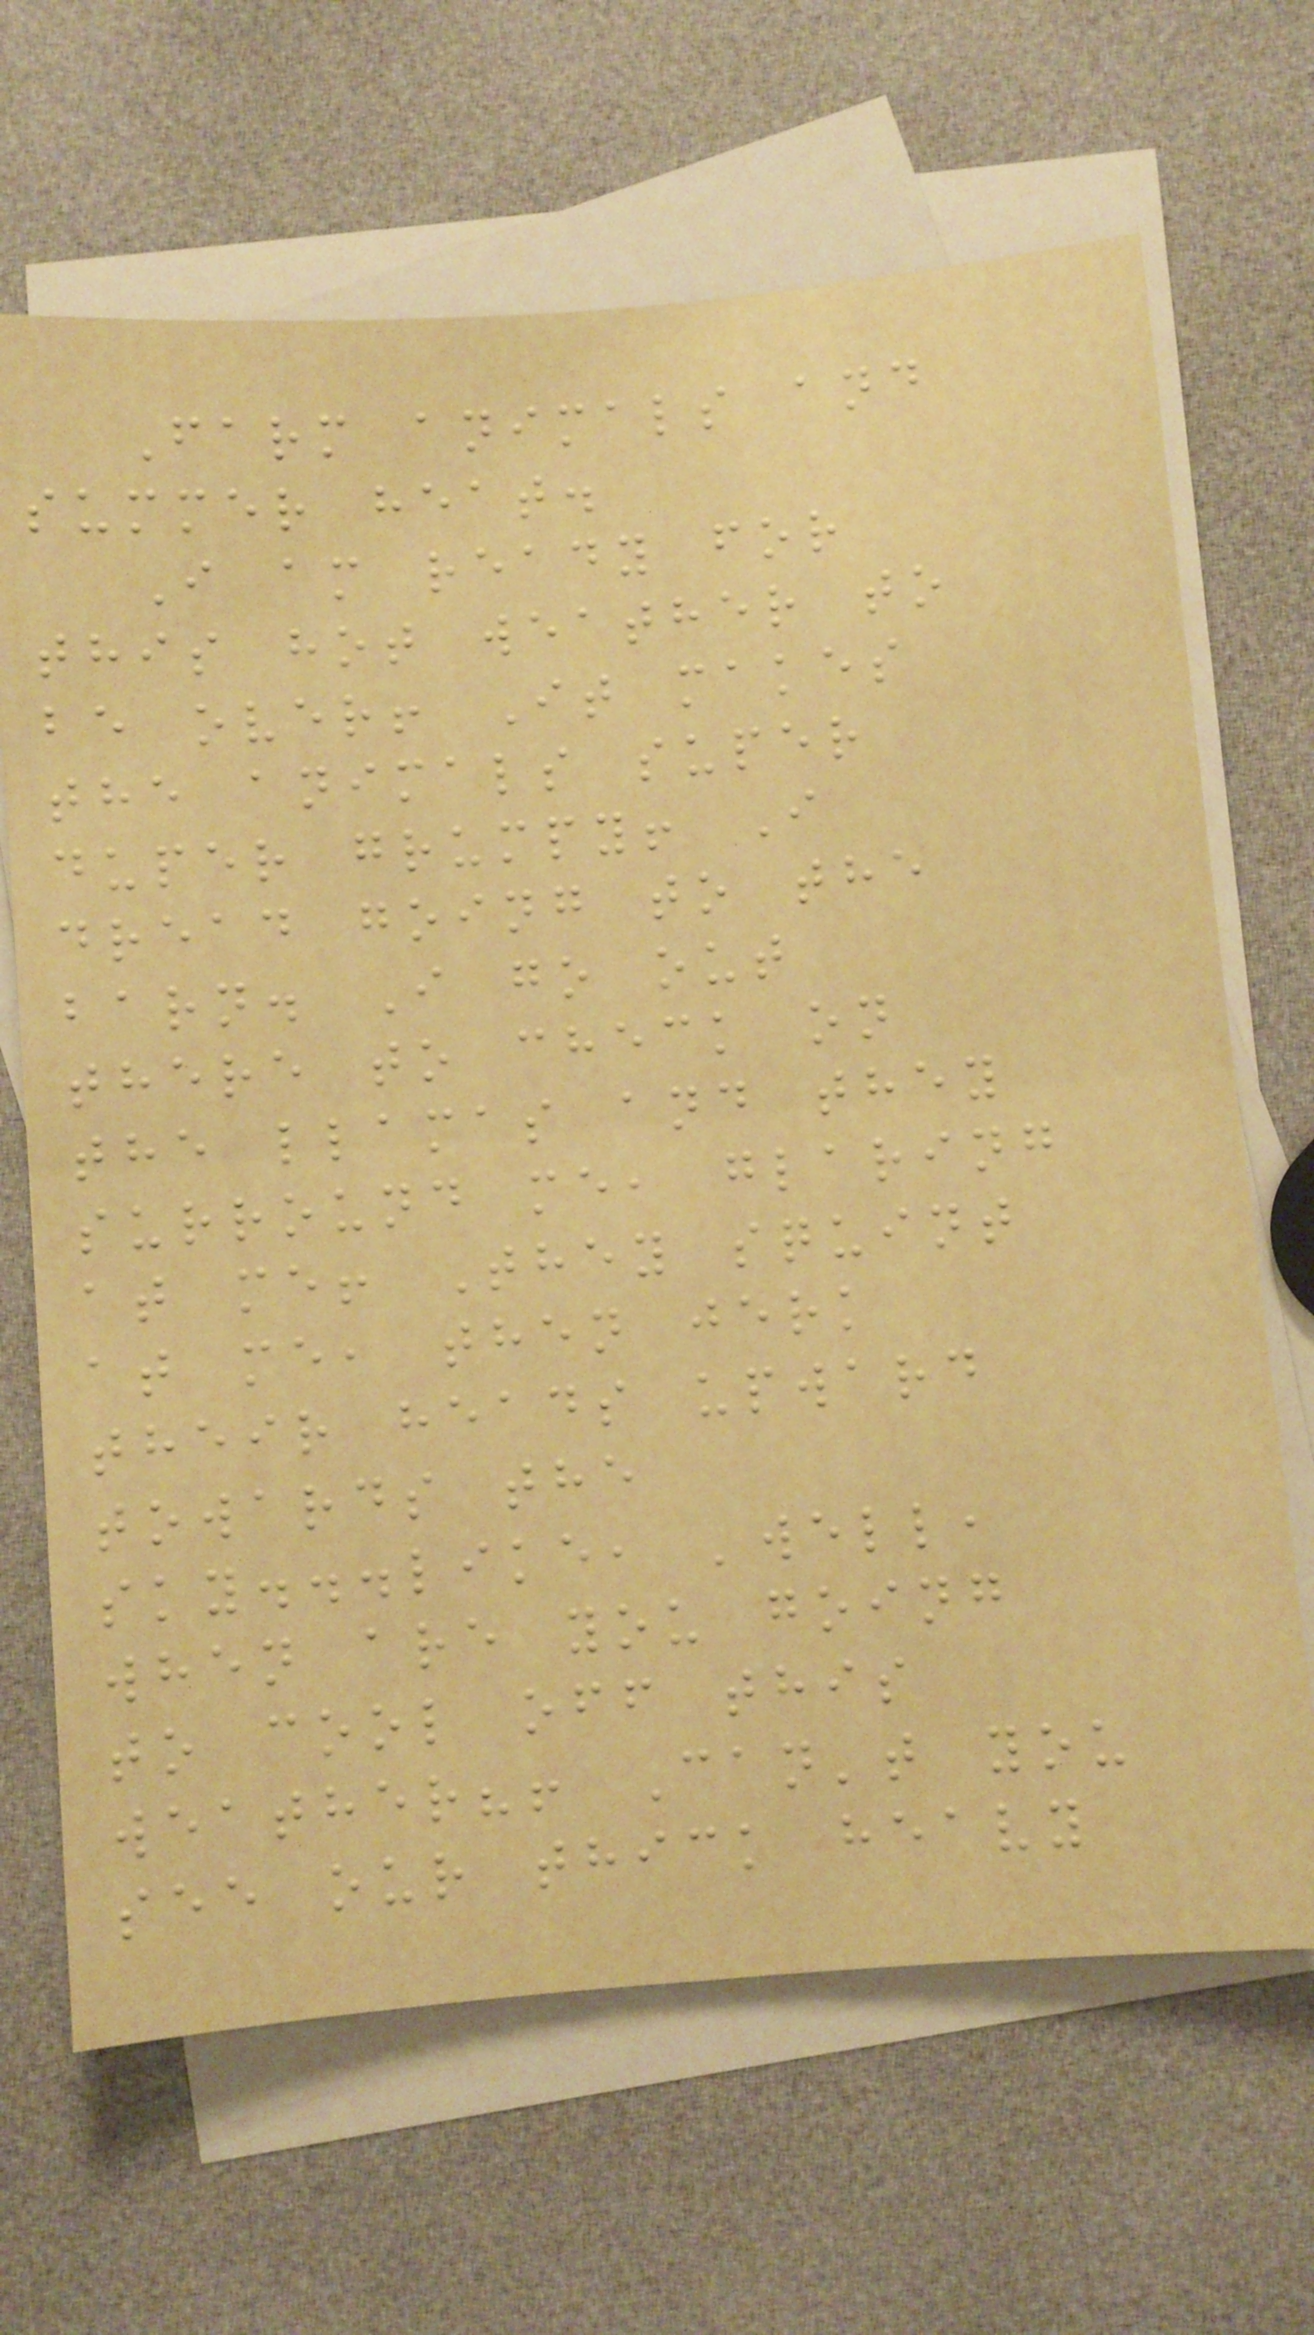Farm animals and
summer heat.
I am ready for
this hot weather to
be over! It makes
the animals super
duper grumpy! I
dread going to the
barn. I go out
there to check on
the llamas and they
surround me, glaring
at me! They squint
at me, then jerk
their heads upward
towards the
sky...like, 'well,
when are you going
to cool off this
weather?! Can't you
see our thick heavy
